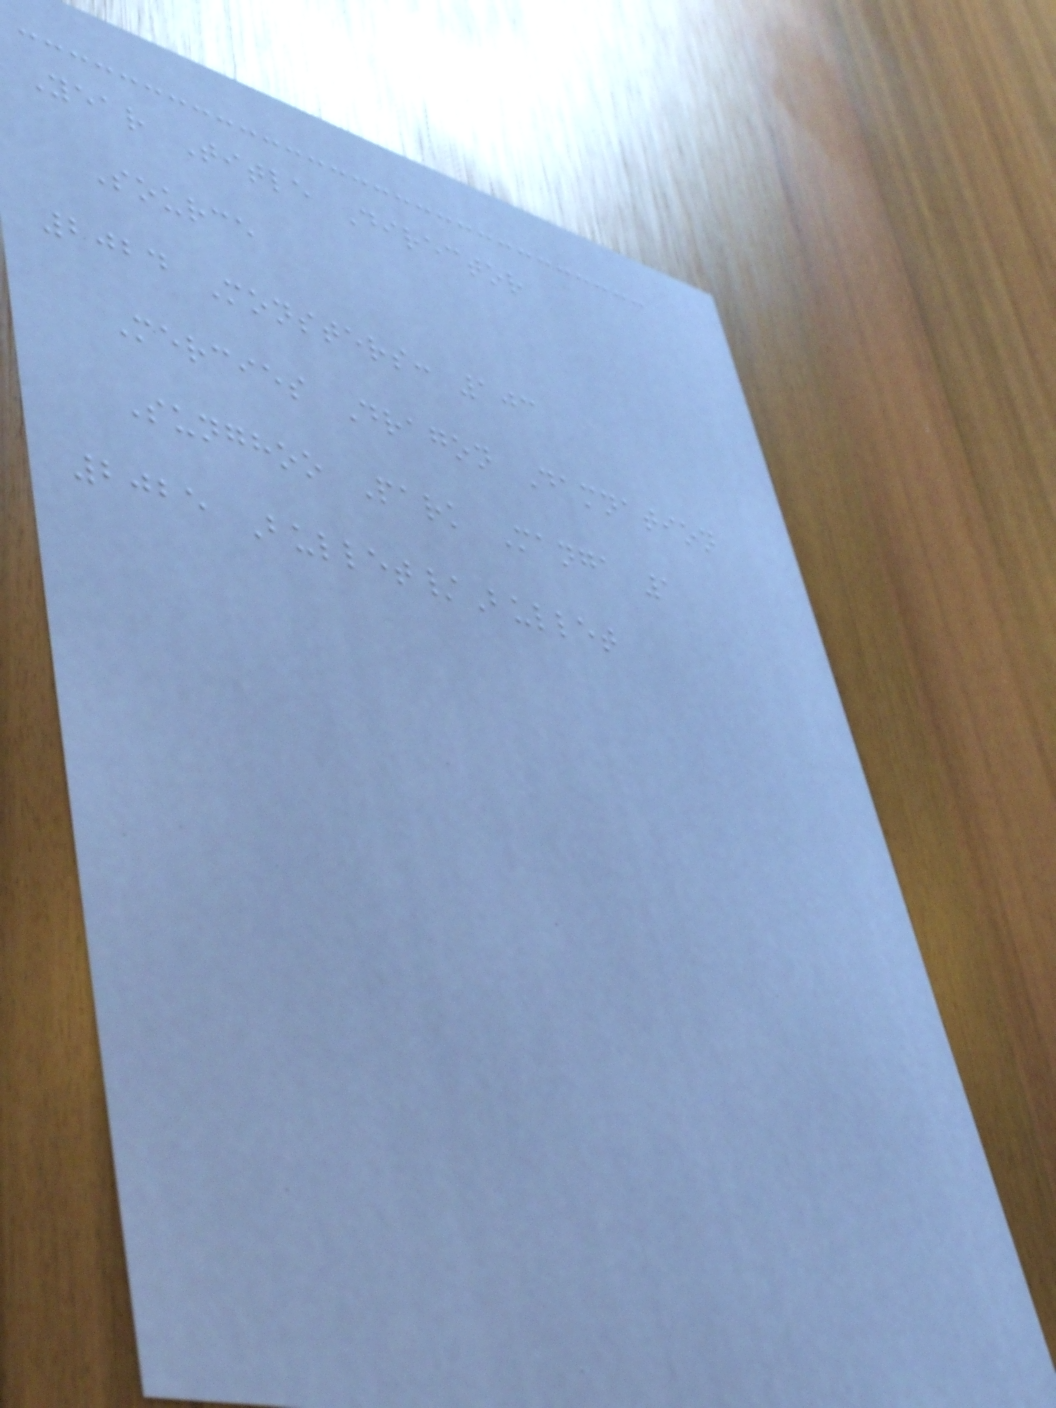Year Title Director
Source
2024 Monsters: 103
Mercies Dragon Damnation
Sunghoo Park Manga 1
2025 Bullet/Bullet
